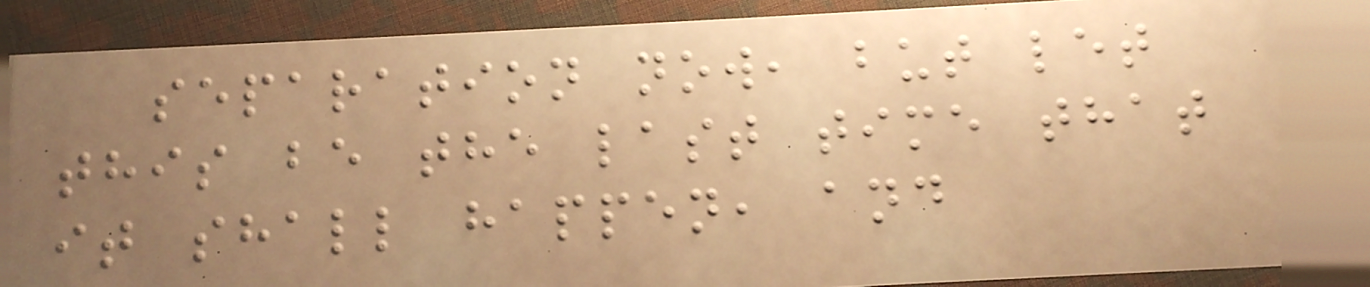separation now, but let
this be the last time that
it shall happen, and
